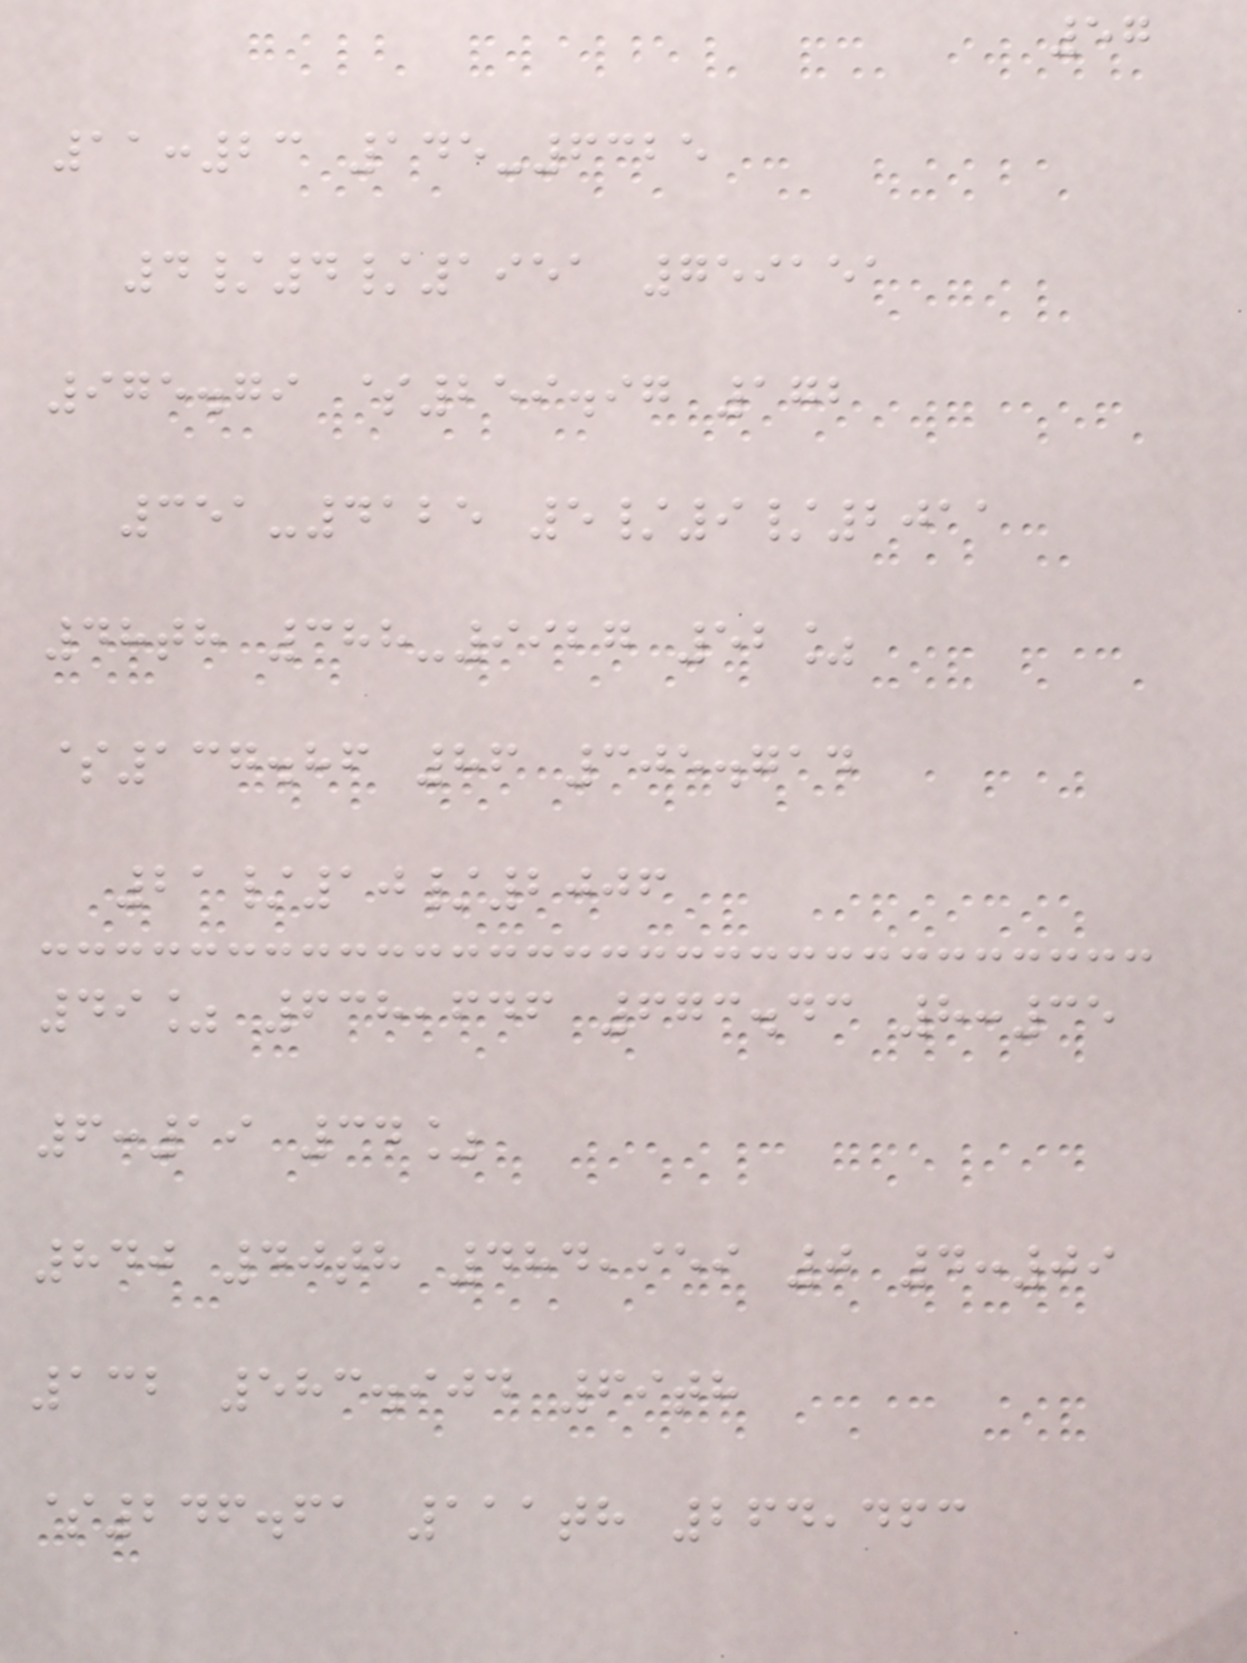57
11:23 145-6325
4/4/1951 759151
975.79 $259.97 172
351-4125 5/9/2011
48th 388-9927 52%
$137.86 86 305.714
21/10/2006
49% 638,646 673.43 8:35
6:19 34%
840 40th 484,959 0 4:09
132 583.904 69th
$246.61 111th 264,463
